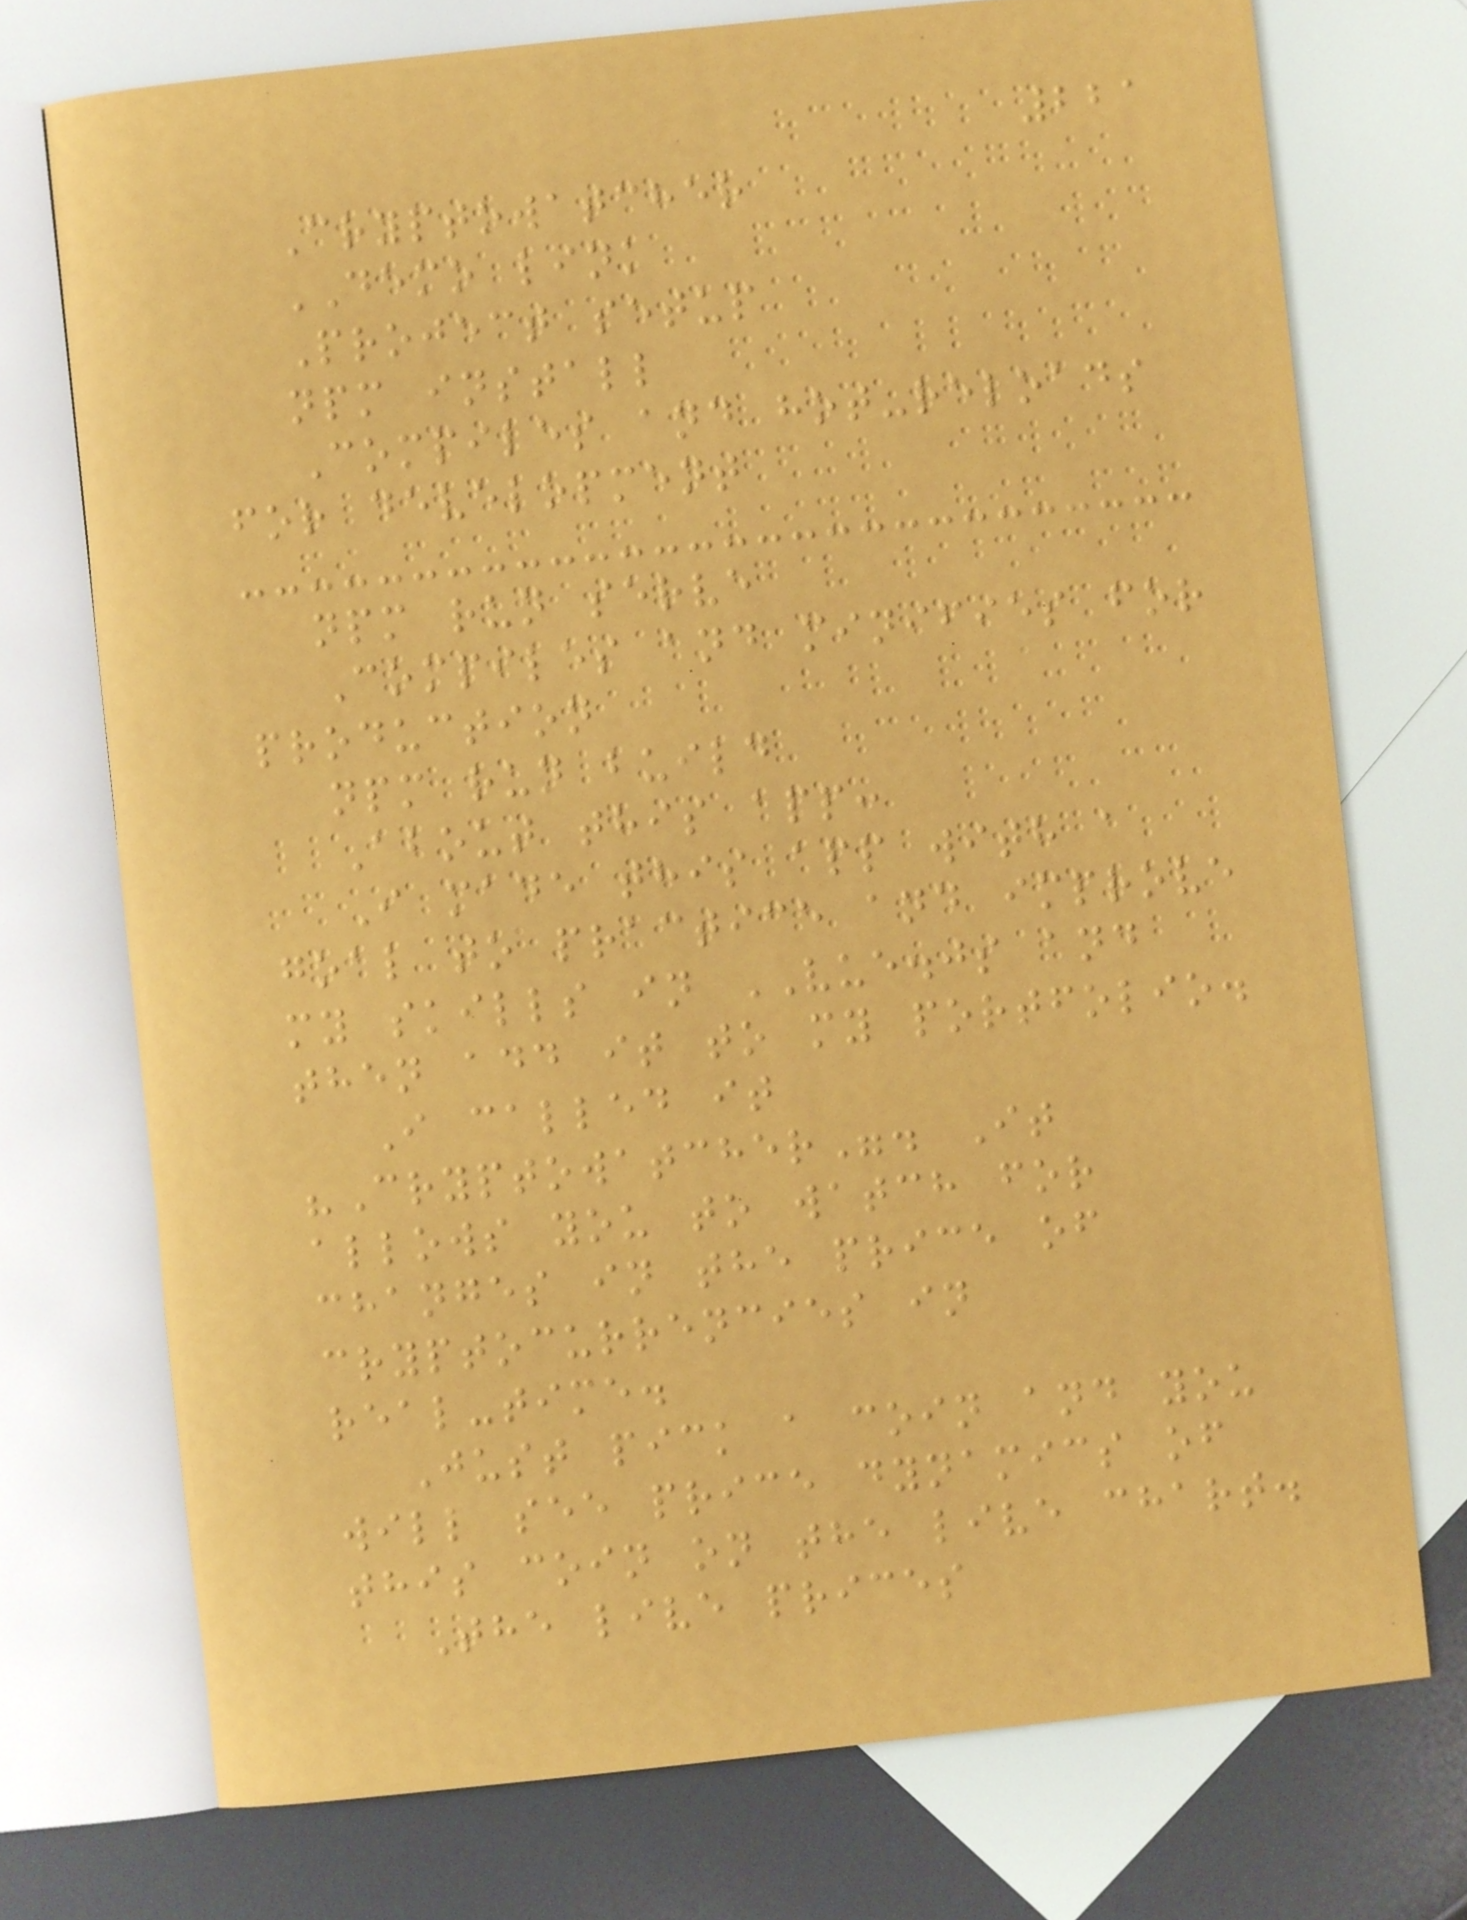221
Cryptowatcher
DEMO link
Project setup
npm install
Compiles and hot-reloads
for development
npm run serve
Compiles and minifies for
production
npm run build
About this app:
I made this app with a
goal to practice and improve
my skills in VUE.js and
then add it to my portfolio.
I called it
"Cryptowatcher". It
allows you to watch for
changes in the price of
cryptocurrencies in
real-time.
Just pick a coin and you
will see price dynamics of
this coin on the live chart.
The live prices
